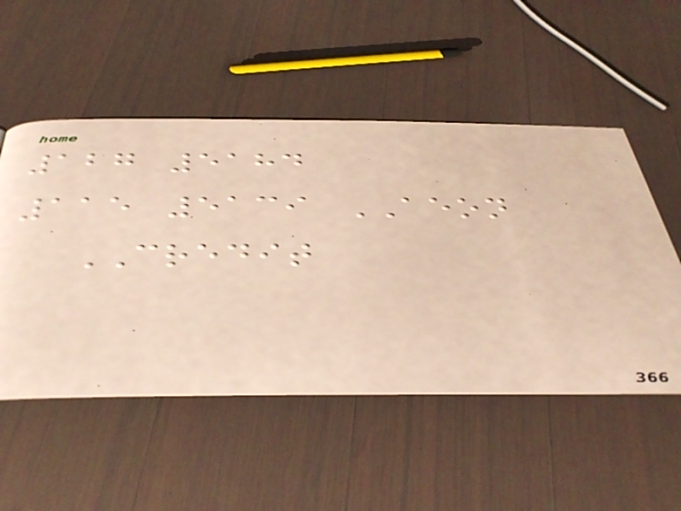127 5184
115 5139 AEON
CREDIT
